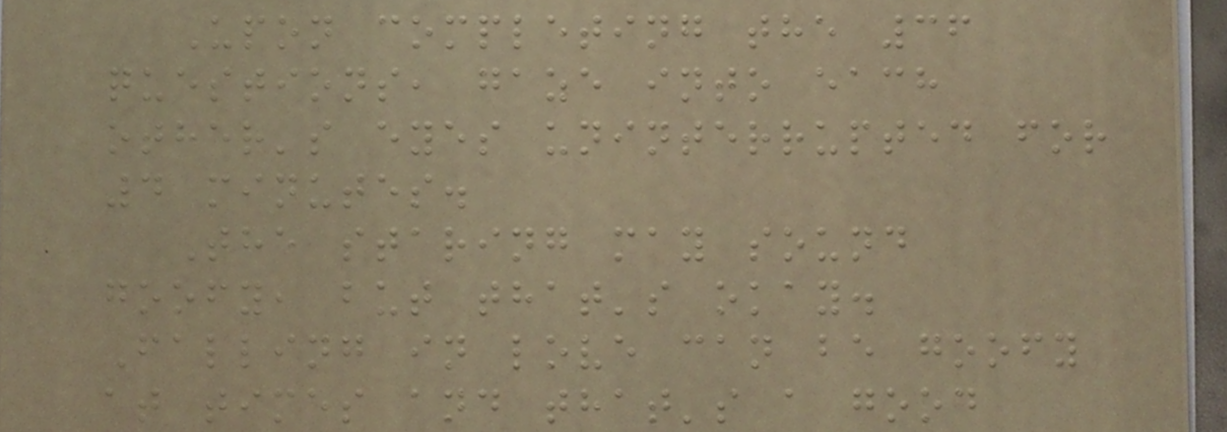Upon completing the 36
questions, gaze into each
other's eyes uninterrupted for
4 minutes.
The staring may sound
goofy, but that's okay.
Falling in love can be goofy
at times and that's a good
